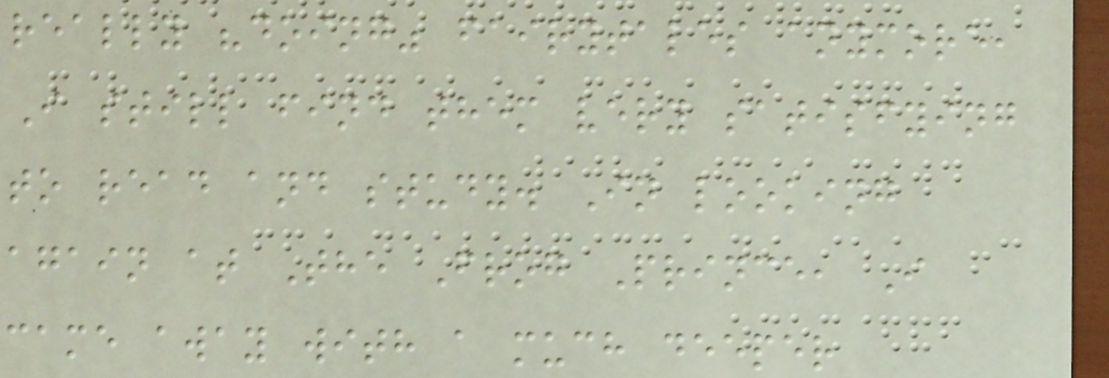really "doing" fairytales anymore,
I still find them very satisfying
to read and study. In looking
again at The Frog Prince, I
came away with a much deeper
